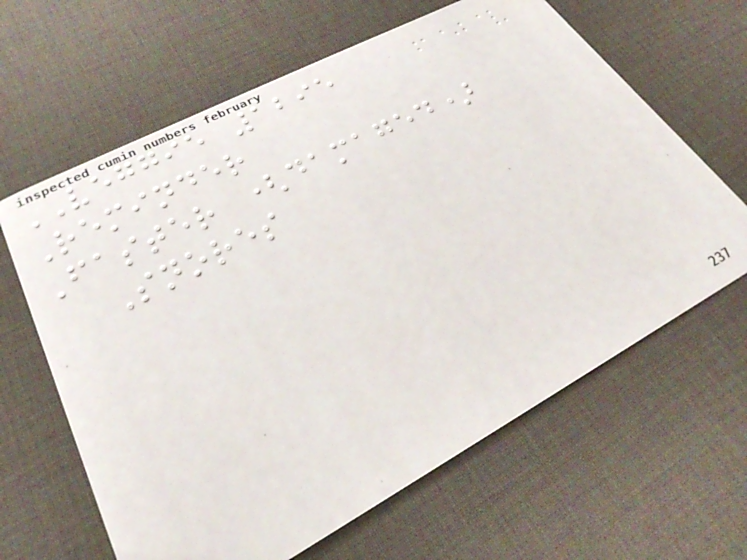VEGGIE 1295
Reminder
Faster (damaged)
Snores
